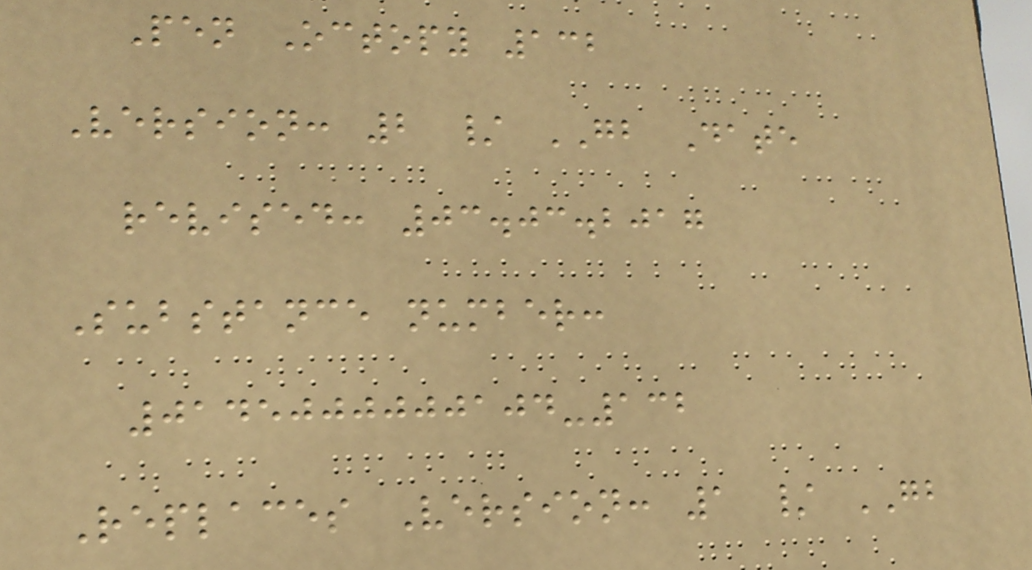Pen Octopy 132
Version: 2 / GB Date
revised: 03.03.2017
Substance number:
0145000000104-132
Replaces Version: 1 / GB
